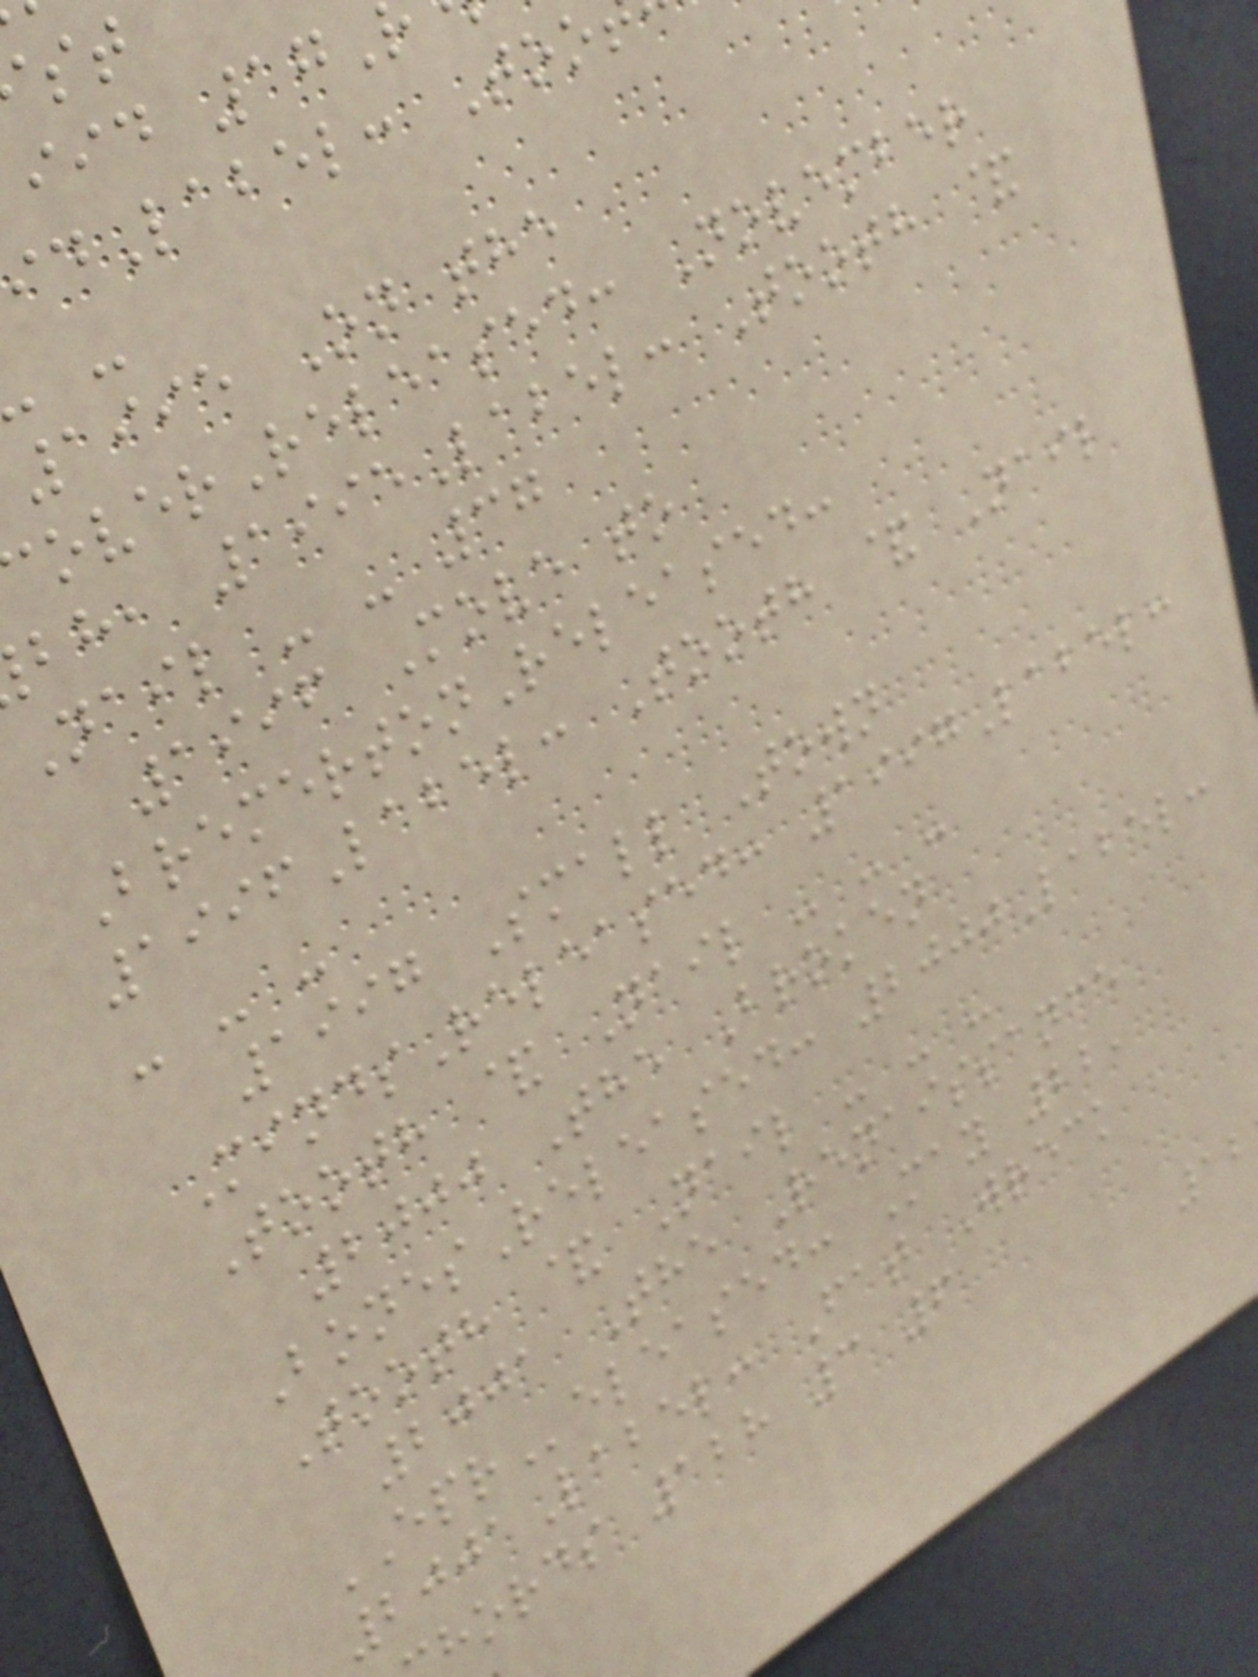iid 17
Label: Too
1995 On the
overReleased: November
bh, 1995Label: Tooth &
Nail - - 37
1996 Move to
BremertonReleased:
1996Label: Tooth & Nail
- - -
1997 Small Town
MindsReleased: 1997Label:
Tooth & Nail - - -
2000 The Broken
BonesReleased: 2000Label:
Tooth & Nail - - -
2001 The Renaissance
EPReleased: May 22,
2001Label: Fat Wreck
hords 128 3 6
